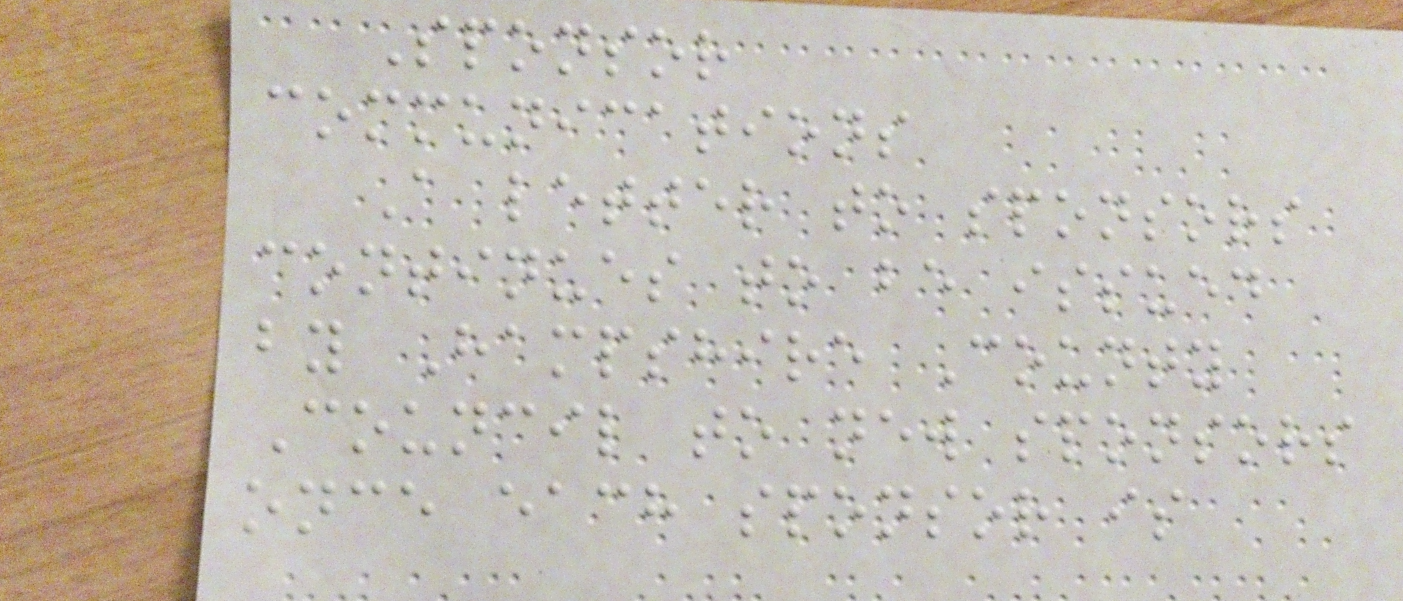Sponsor
communications
A letter to sponsors
continues to be issued
by Hampshire County
Council to new sponsors
once each sponsor is
